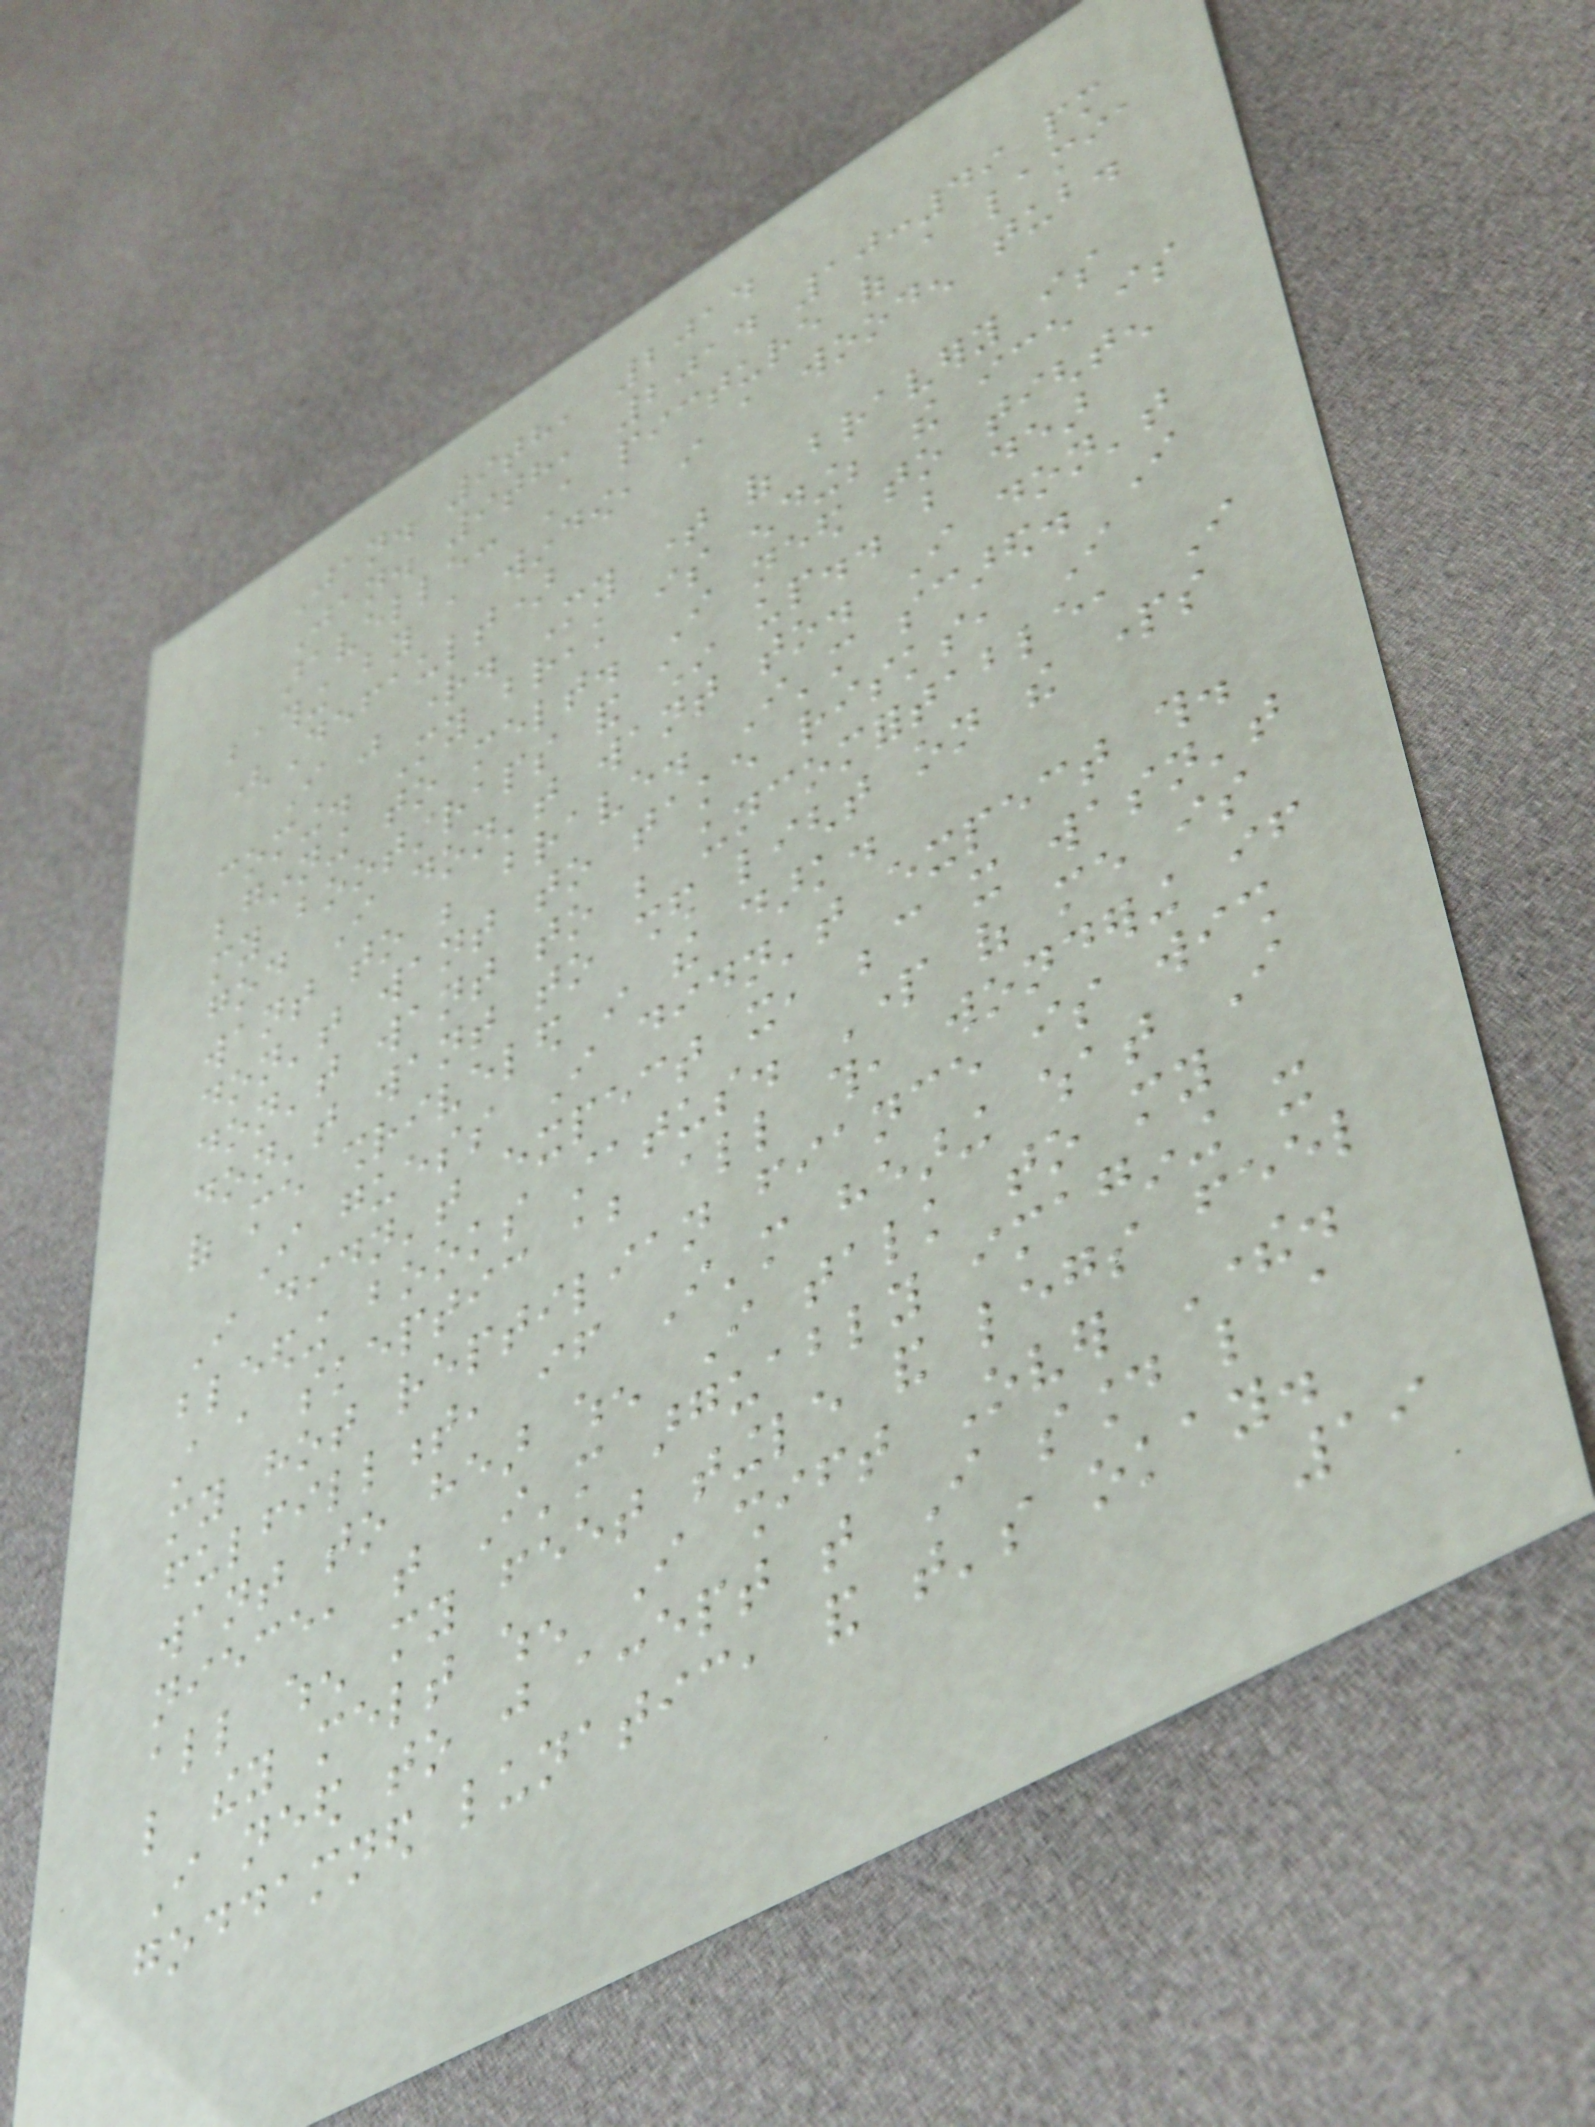Jan. 9th, 2014
Jan. 9th, 2014 10:49 pm
aravelle: A picture of a lamia
bathing by a window, in a wooden tub.
(Default)
I was right. My time of bravery is
coming. My break is ending; the ice is
beginning to melt. I need to tighten
my bootstraps and chin up.. but dear
god I don't want to. I don't
want to be brave. I'm scared. I
don't want to take risks, I
don't want to be uncomfortable, I
don't want to shed light on the parts
of me shriveled in the dark.
I guess I didn't expect this.
I didn't expect it, because it wasn't
bleeding books status. Part of me is
still a skeptic about all this, wondering if
my hot reptilian fiance is wish
fulfillment, if I'm hearing what I
want to hear when I talk to my
niece, that I'm arguably imagining it
all when my feet tingle and legs feel
like they melt when I shift Over There.
I need to just accept that I sound like a
goddamned lunatic, and that's okay.
19
